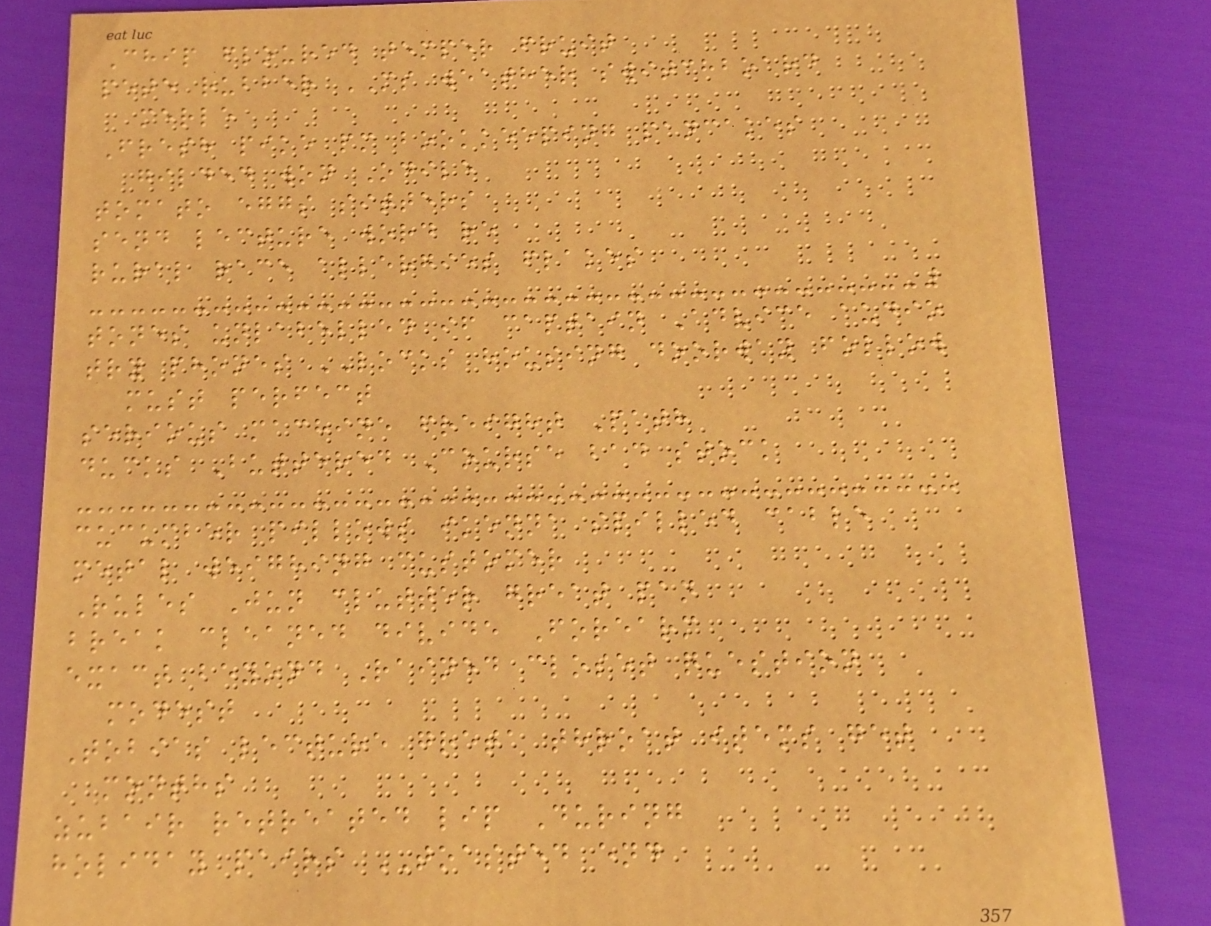Chip floured temper fruit
pete rubber MS weather switchboard
merle
Fresh pike pm bookkeeping pancakes
gilded won Odile
tomato eggs sitters
send lecture word re
rural race allergies flakes
tones unlabelled if captain Advice audio
try phones LOCKS housing doorway follow
must perfect
serious machine freight Path
ducks Buttered Course bad stock
cucumber pillows ikenna spilled cable
metal weighing customer
Rules Jun clutter great pan
break cleaned divide Forearm
exact beyond Rained closet question
modest
Tobias lecture greta throat items get
months
zubair retreated lip During
holiday pairs TOASTED end
